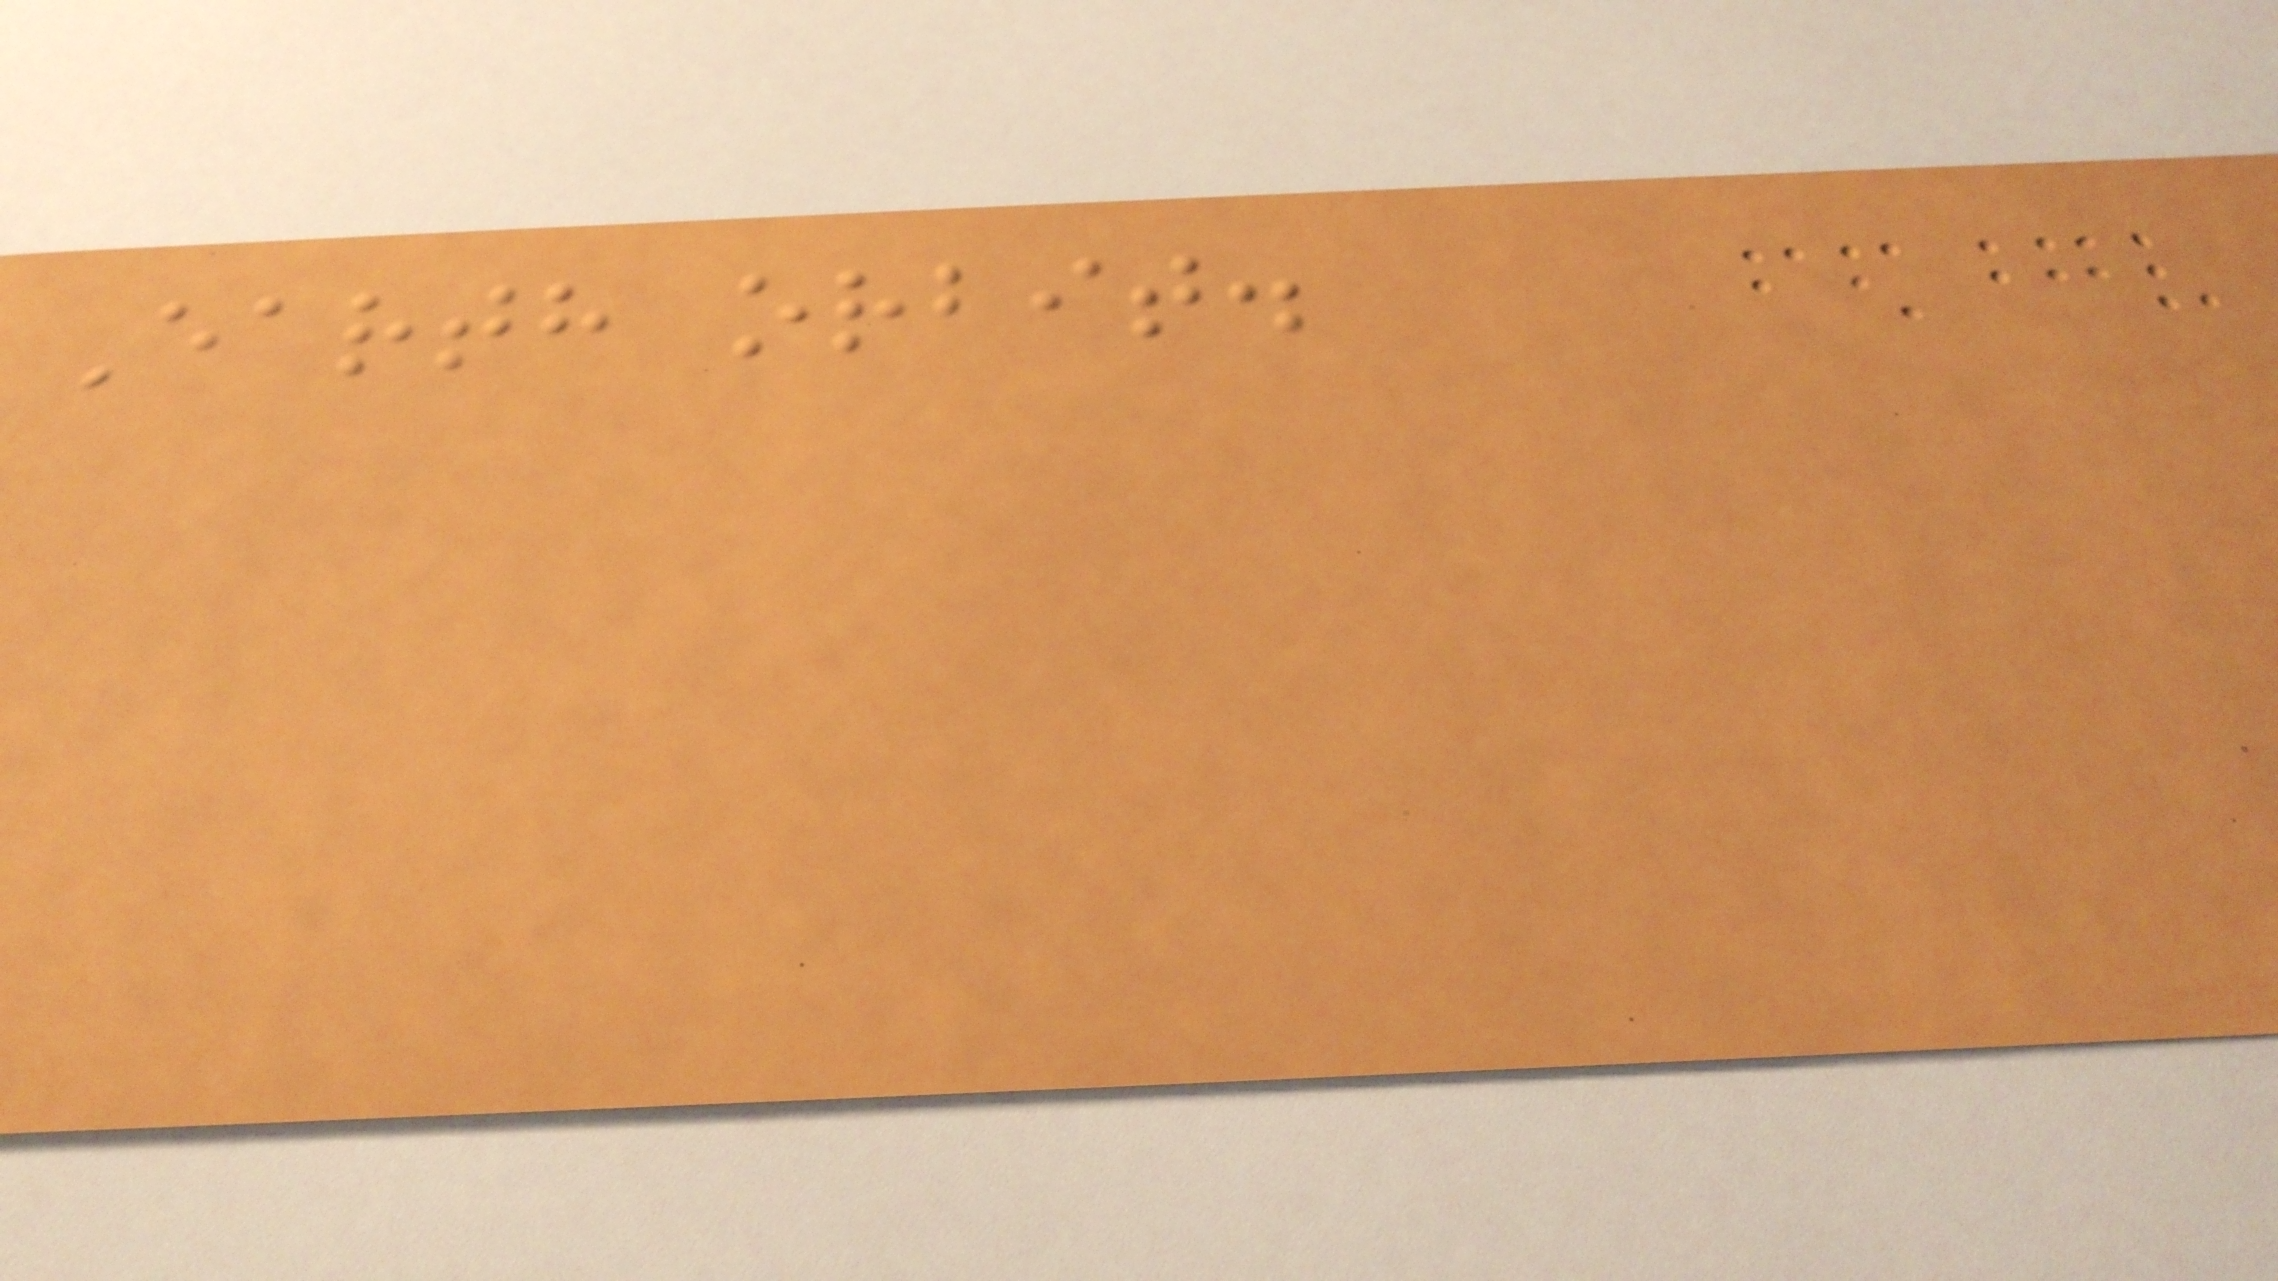Earth orbit.
